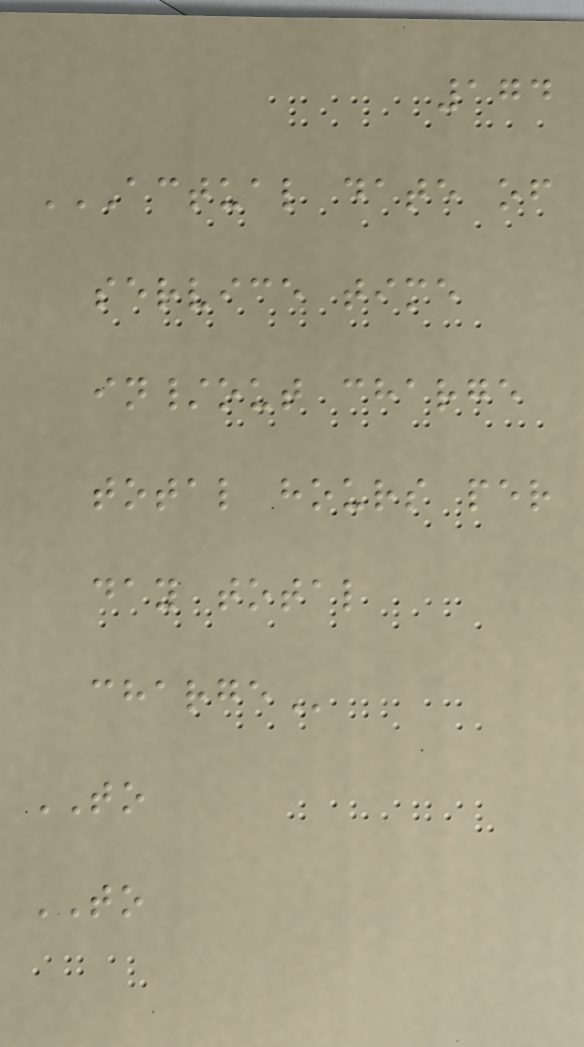174
ACTUAL DATE OF
SERVICE TIME
IN/OUT CHARGE
TOTAL HOURS PER
DAY TOTAL
CHARGE
TO
TO
